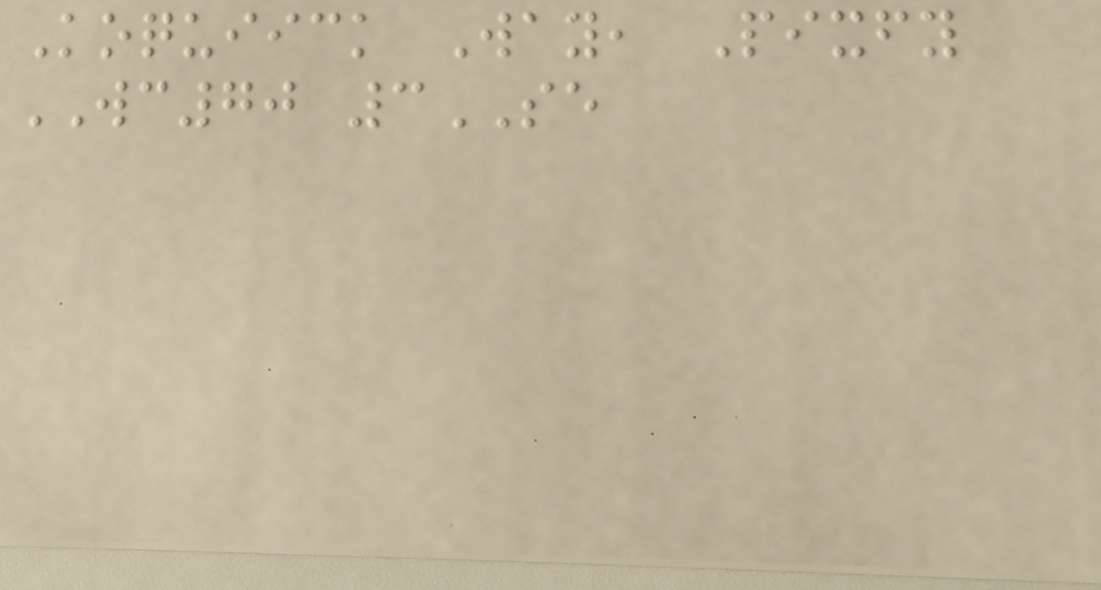Koquiick Way, Pixfy
WC70 3SE
